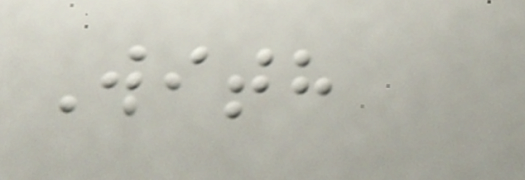With
